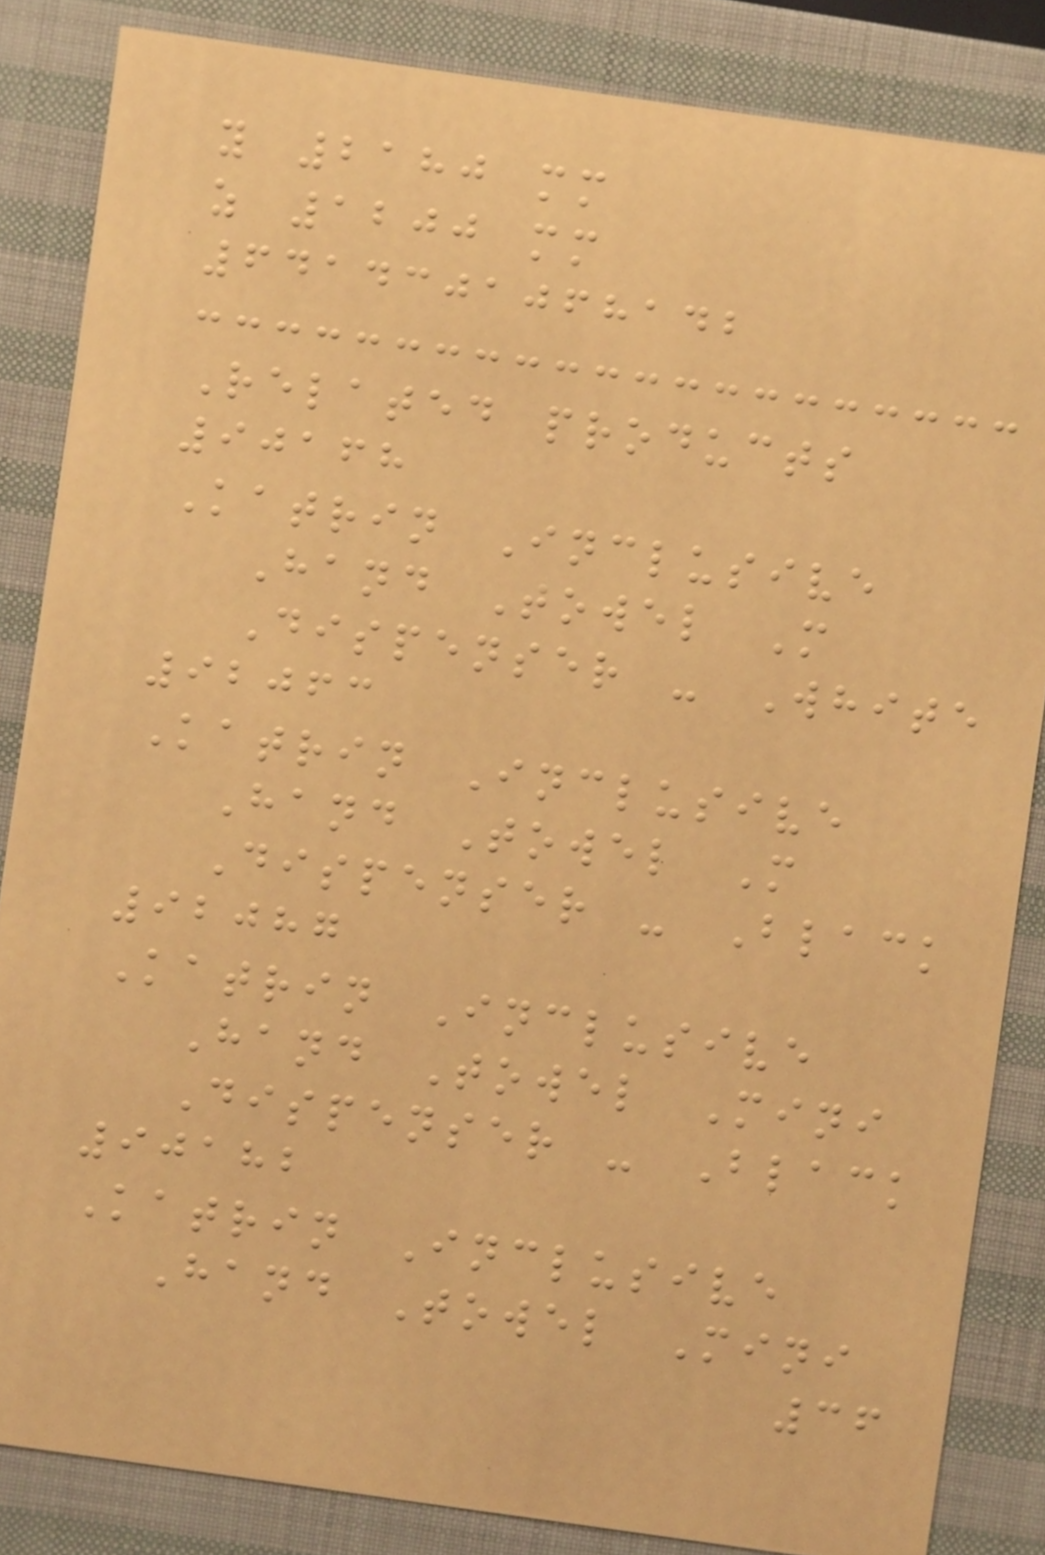y 2180 mm
z 1200 mm
6414301068142
Related products
90168
Katrin Inclusive
Hand Towel M
Dispenser - White
92063
Katrin Inclusive
Hand Towel M
Dispenser - Black
92087
Katrin Inclusive
Hand Towel Mini
Dispenser - Black
90182
Katrin Inclusive
Hand Towel Mini
36
